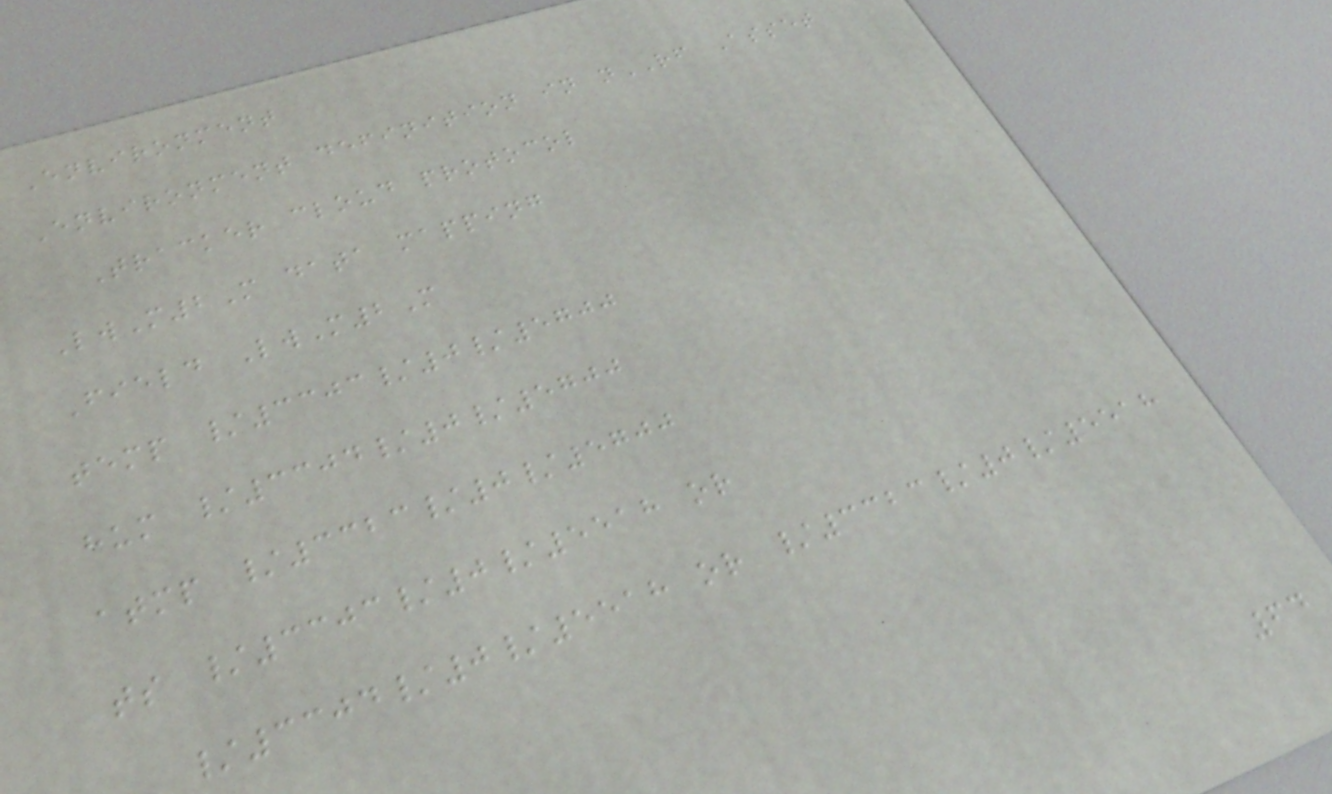Environment
Environment definition in nRF Asset
Tracker cloud protocol
LwM2M data mapping
Field LwM2M
temp /3303/0/5700
hum /3304/0/5700
atmp /3323/0/5700
ts /3303/0/5518 or
/3304/0/5518 or /3323/0/5518
64
